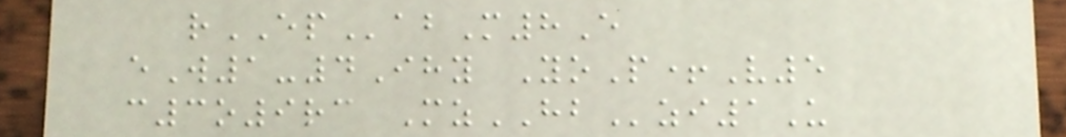rEPabM8E
eW1-4Ihy YoP+V5
c3o9rc MzHBzi1U
